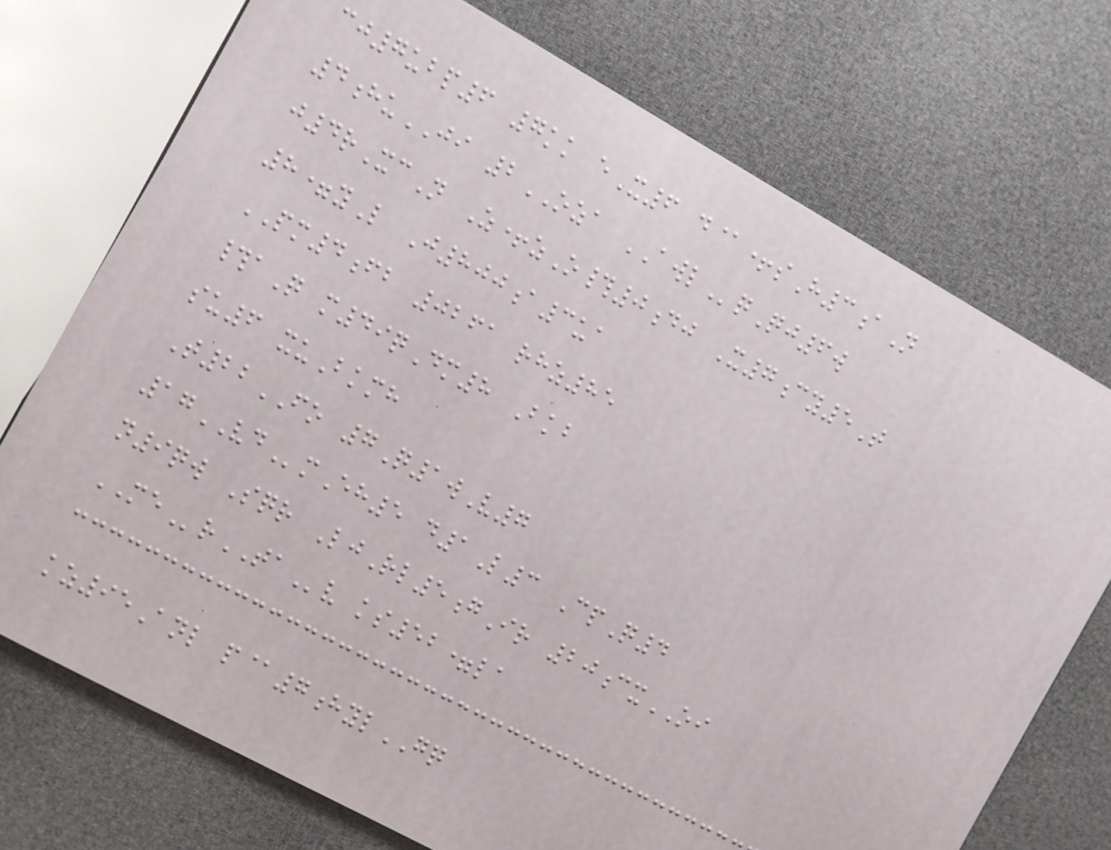cj7ubp6 7kk eX6 d@+sH3aN
4huJI 2OZA AWLqQj6w
j4rXcN Z+zO#0dj X7cy5T
8=yL J800a3ua
PM4fb 0261 rhz85
#aQ m49qDm8 Bkb
su6 xuBkmh
T22FO 7Q1wV7
17VDmEh5 d1L3 CpQ4
n9qw Sqr LjRl5gIr 20cxOI
MErTAv ks52=la
kz95Anl p@7hylGQ
